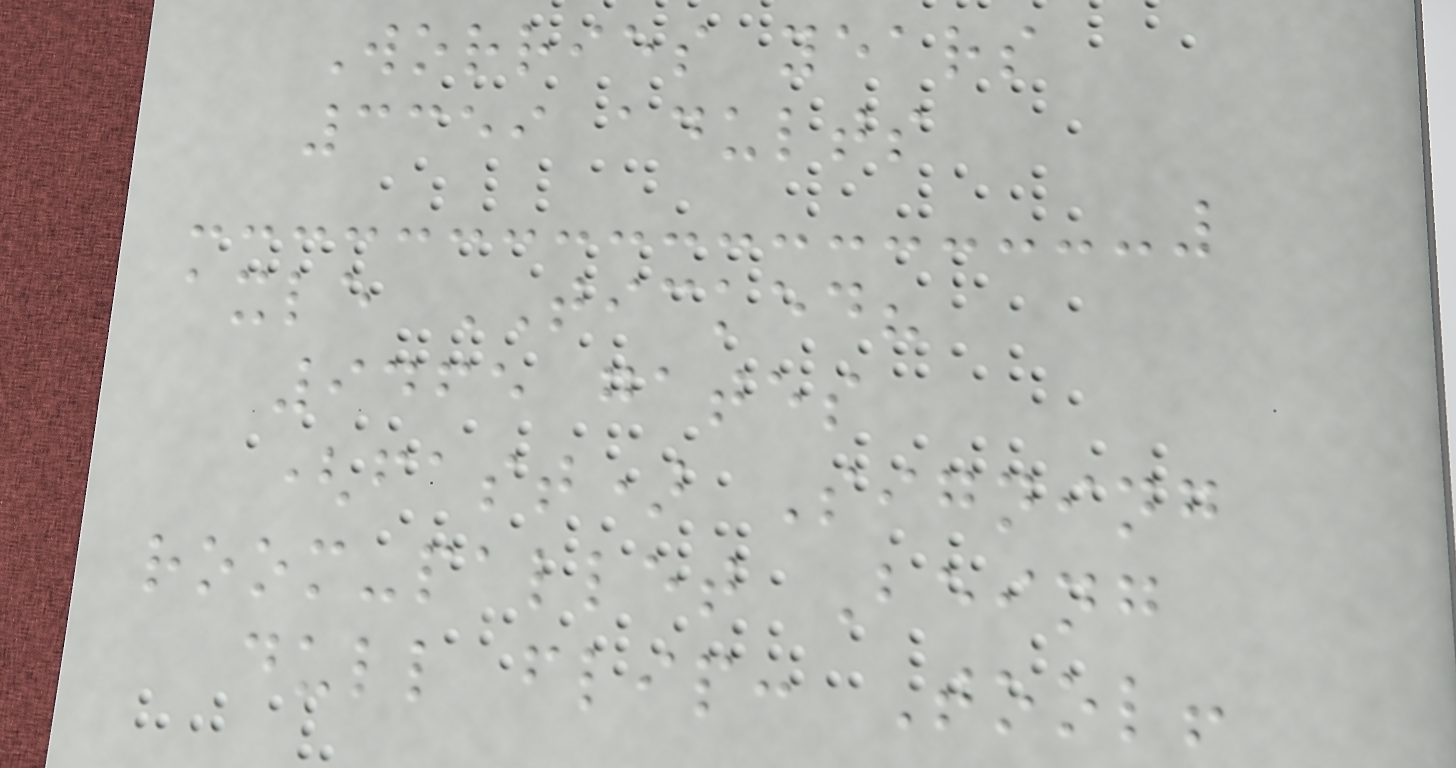Worries years
3359 adults
axle TICKED?
9465 gates
(fast) Signing
room-pallet Being
dull flip: Tool!
